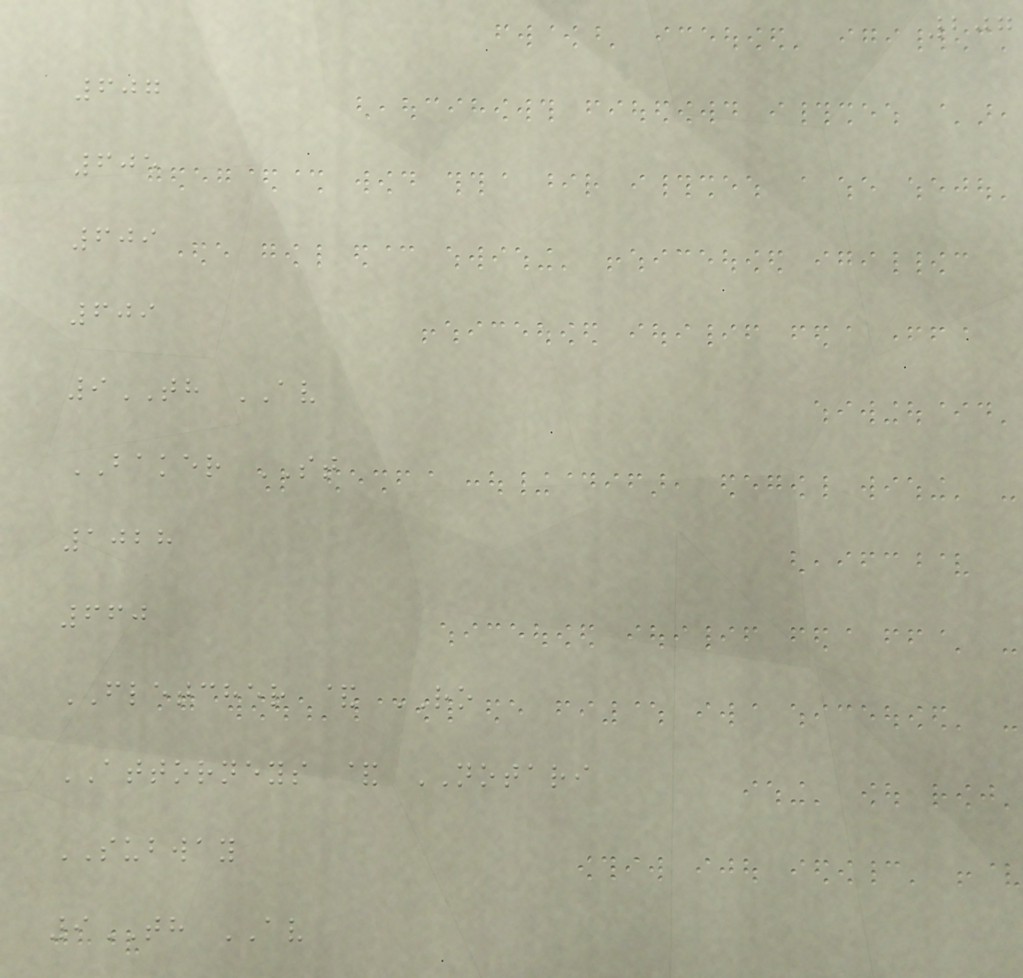207
607
605
609
609
9TH AV
BAKER ST
1028
660
FLETCHER & RO
ATTORNEYS & NOTARI
SUBWAY
9TH AV
